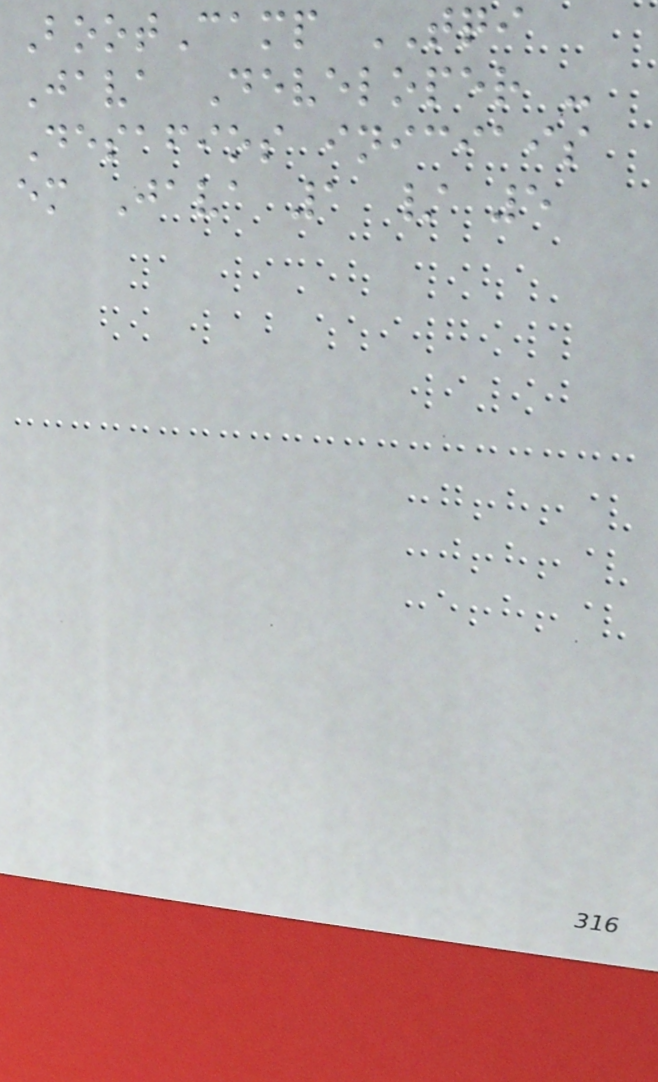BootCamp TQI
Java Developer -
Desafios iniciais
em Java 1 / 5
